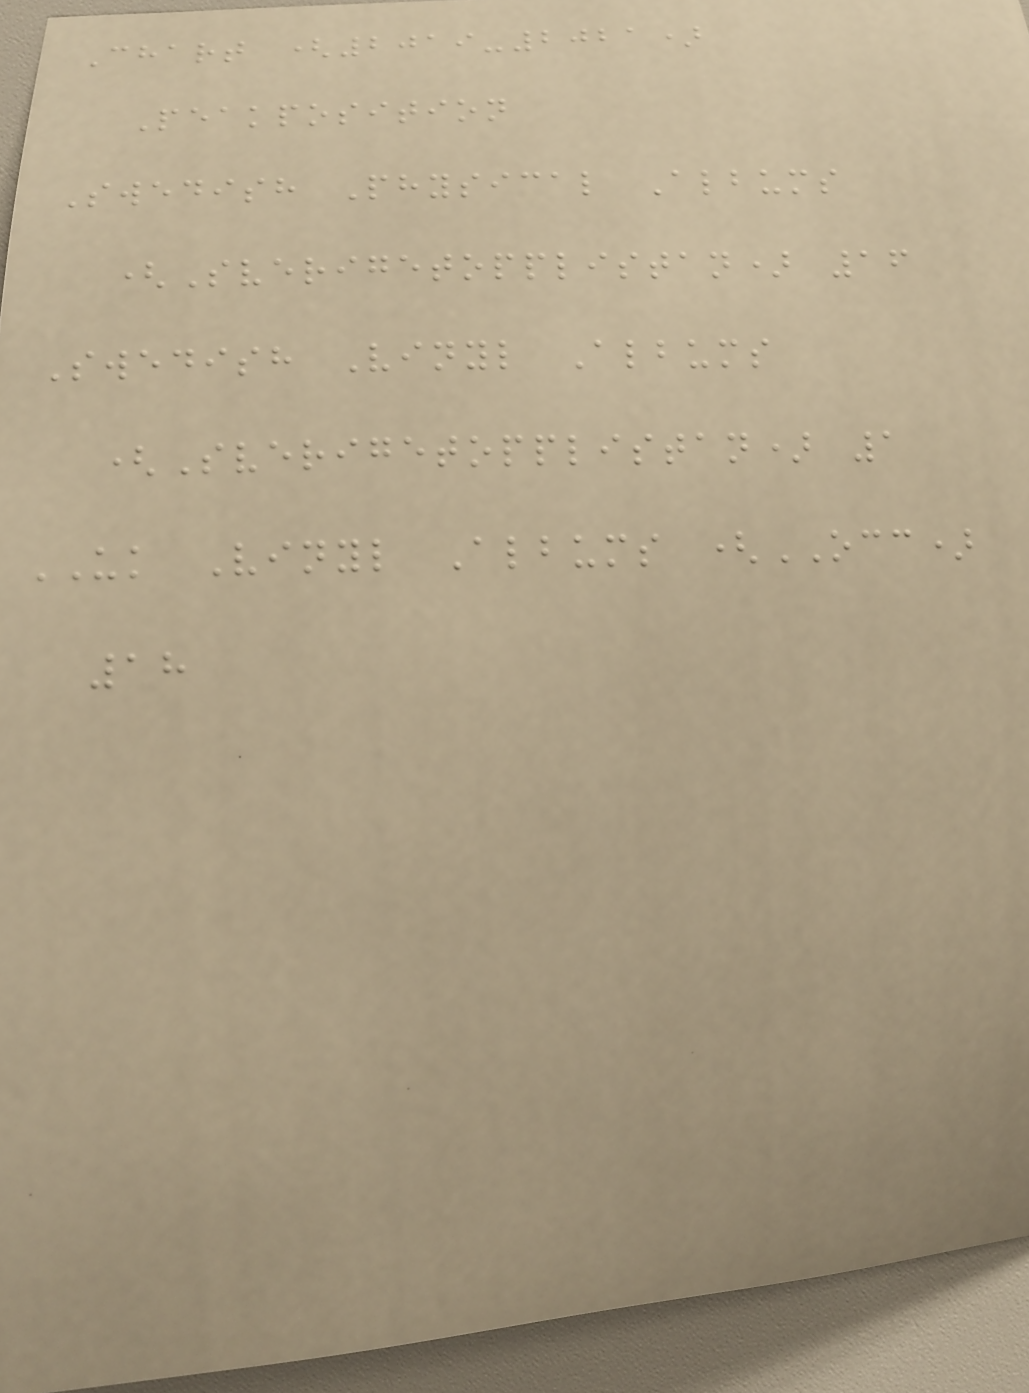Chart (2019-2021)
Peakposition
Swedish Physical Albums
(Sverigetopplistan) 16
Swedish Vinyl Albums
(Sverigetopplistan) 1
UK Vinyl Albums (OCC)
18
